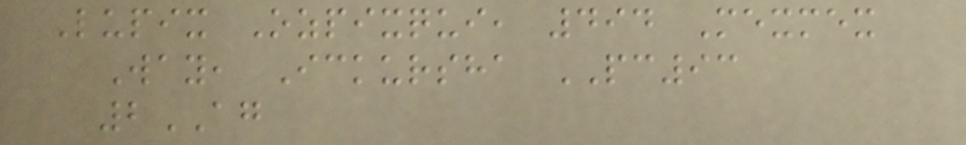Lupix Ozpixqui, 494 Mexmex
Way, Ickursha PC93
2AG
